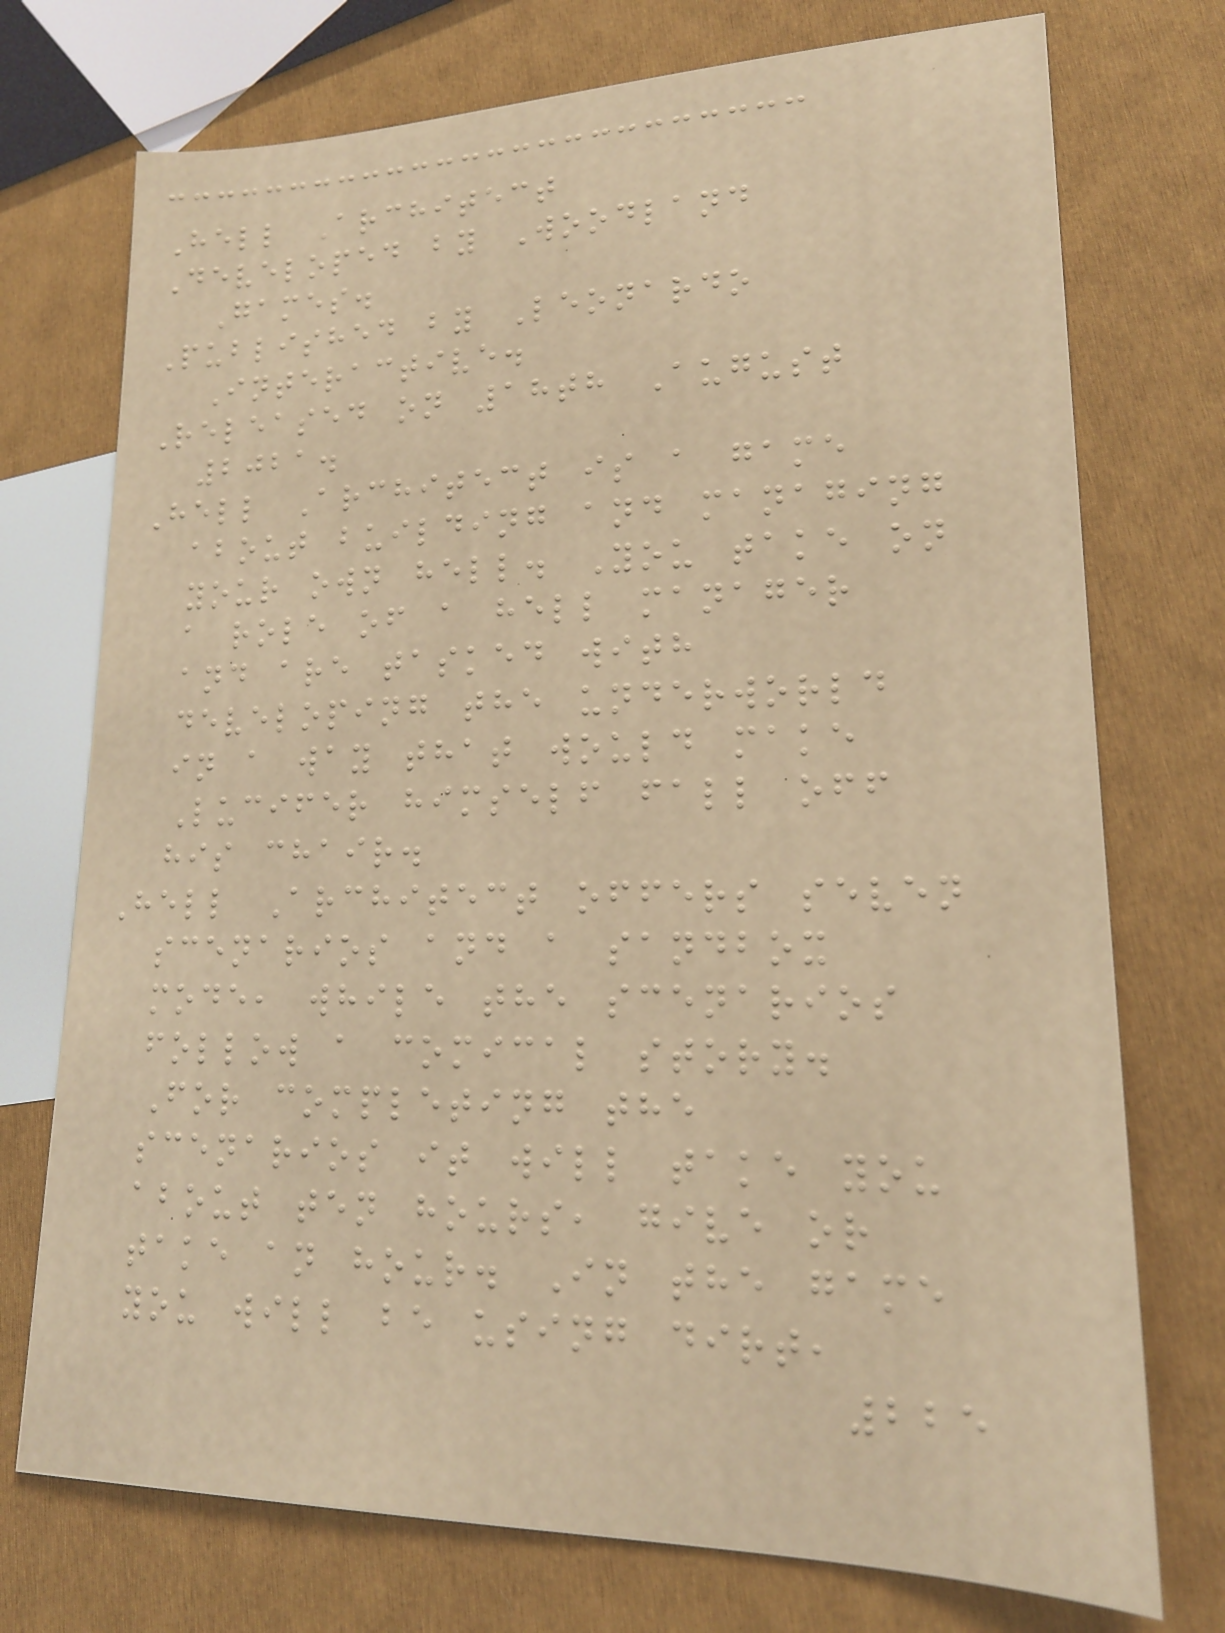Hell Architect
Developed by Woodland
Games.
Published by Leonardo
Interactive.
Released on 18th August
2021.
Hell Architect is a game
about building and managing
your own hell. You take on
a role of a hell manager
and are tasked with
developing the underworld
in a way that would make
Lucifer himself fall off
his chair.
Hell Architect offers seven
scenarios and a sandbox
mode, while the scenarios
follow a comical story.
For completing the
scenarios it will take you
about ten hours, give or
take an hour. In the game
you will be using dirt,
225
